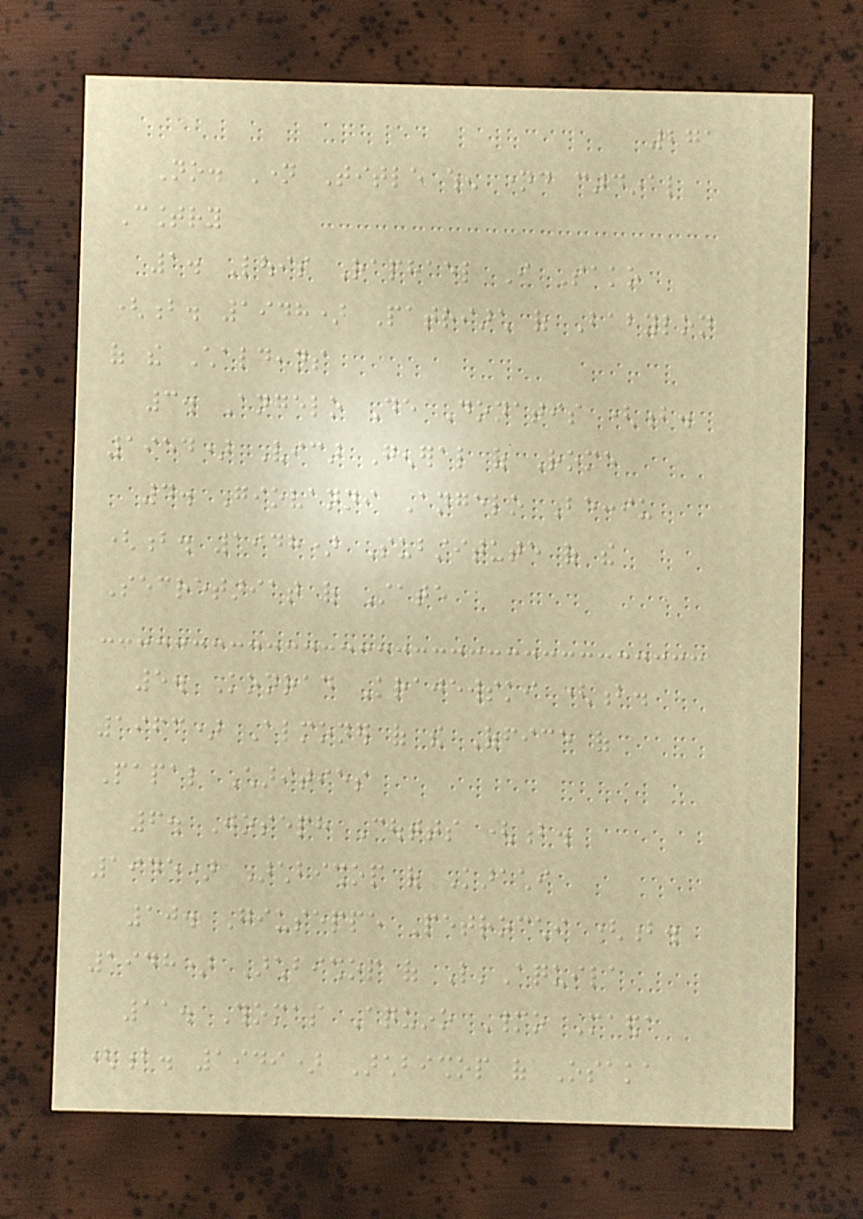271
No. Name Title when named cardinal
Country
1. Louis Raphael I Sako
(b. 1948) Patriarch of Babylon
of the Chaldeans
3. Angelo De Donatis (b.
1954) Vicar General of Rome
4. Giovanni Angelo Becciu
(b. 1948) Substitute of the
Secretariat of State
5. Konrad Krajewski (b.
1963) Almoner of the Office of
Papal Charities
6. Joseph Coutts (b.
1945) Archbishop of Karachi
10. Giuseppe Petrocchi (b.
1948) Archbishop of L'Aquila
11. Thomas Aquino Manyo Maeda
(b. 1949) Archbishop of Osaka
